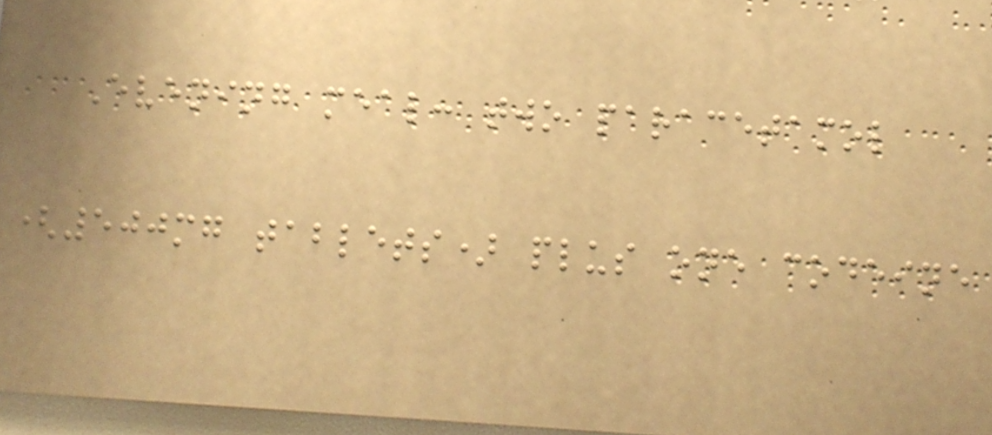Evening meal: two paracetamol
(500mg tablets) plus one codeine
